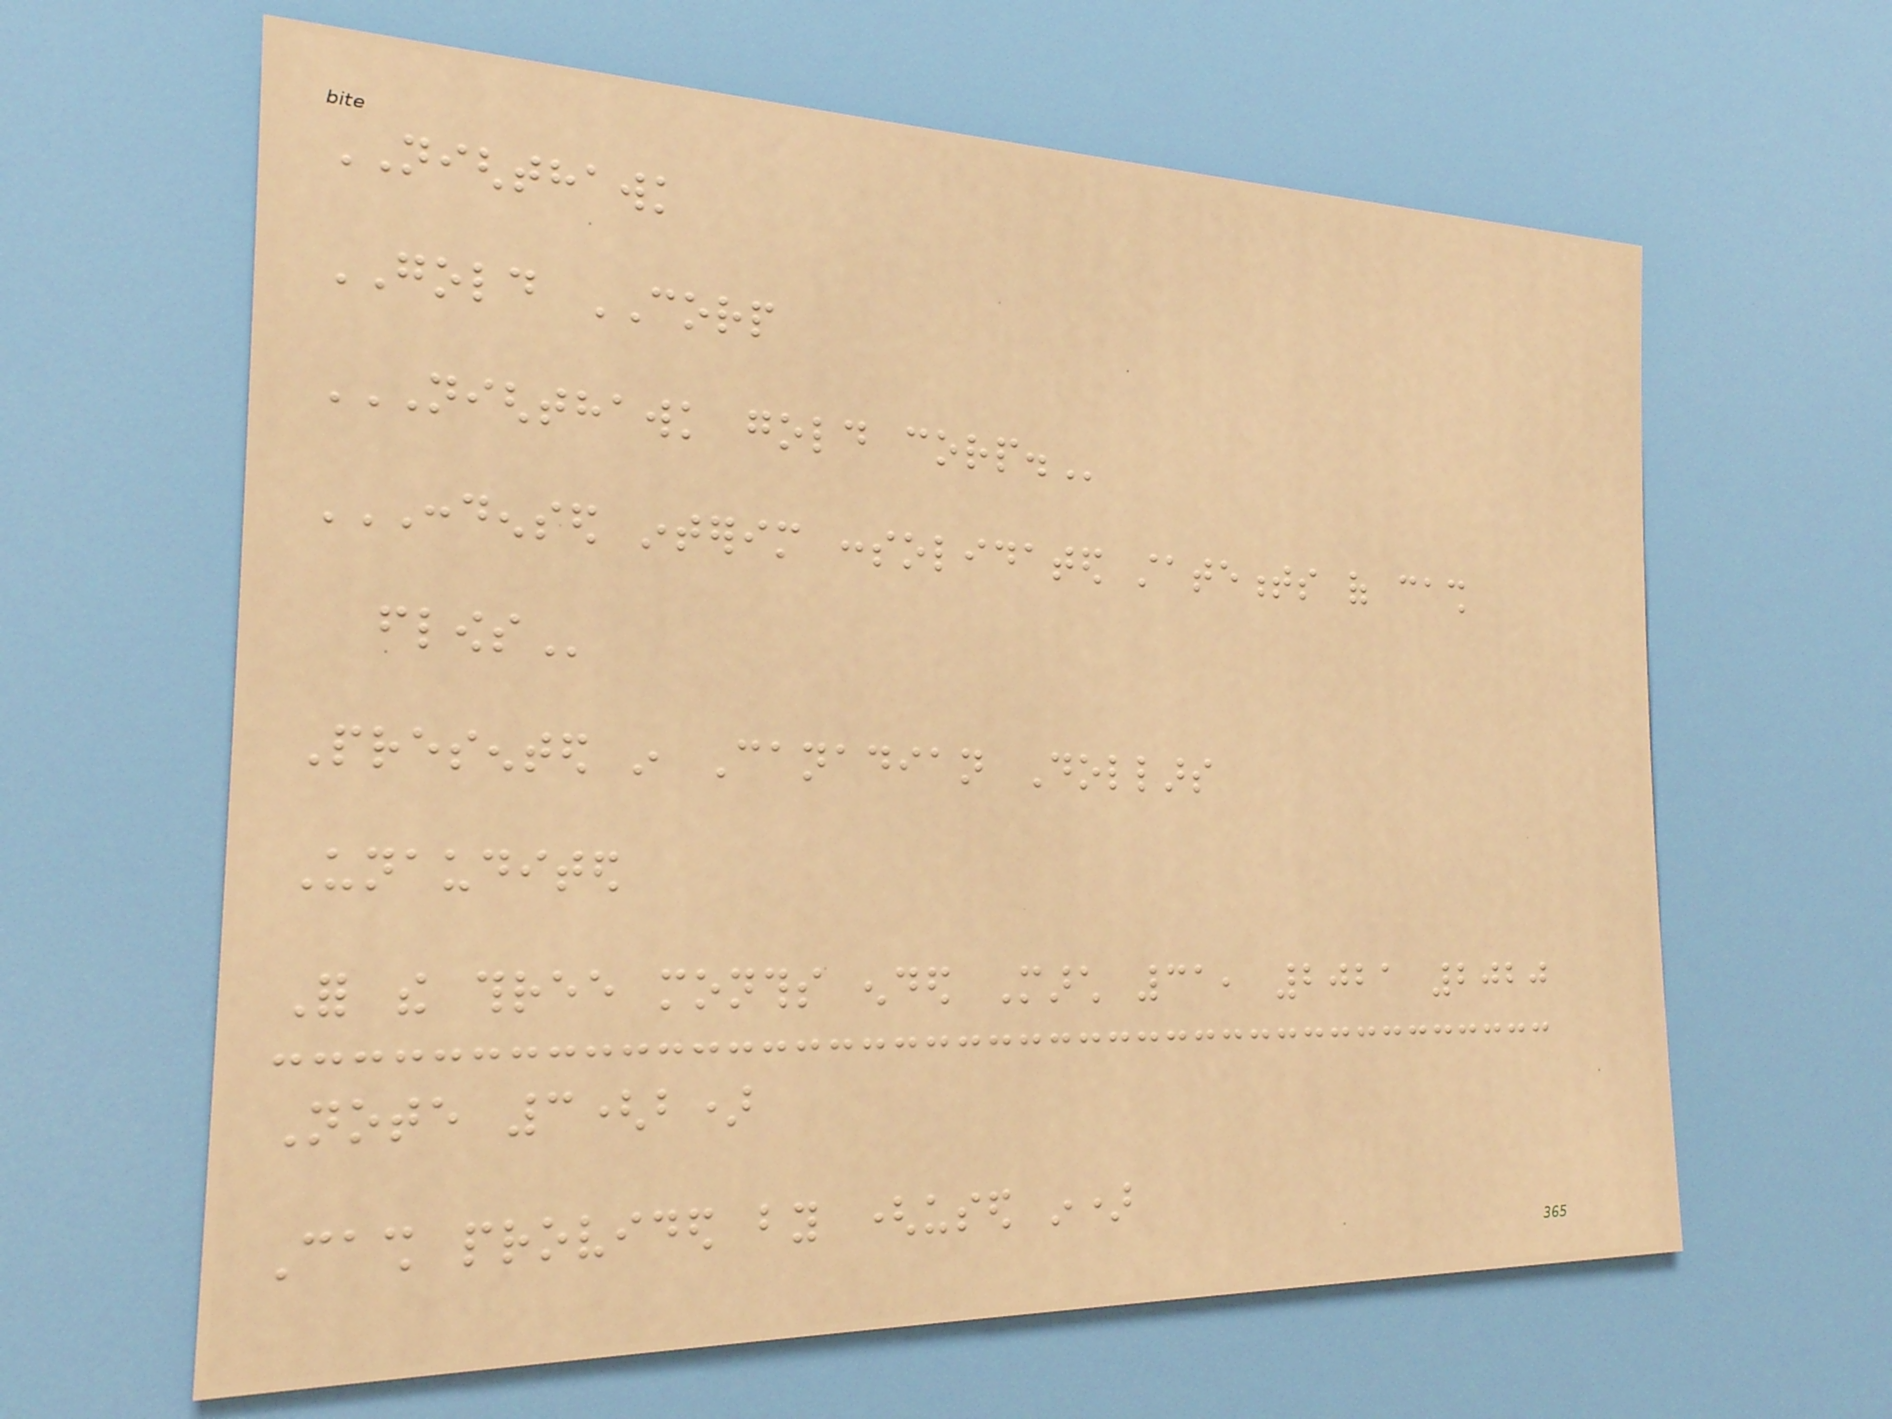NIGHTHAWK
GOLD CORP
NIGHTHAWK GOLD CORP.
CONDENSED INTERIM CONSOLIDATED STATEMENTS OF CASH
FLOWS
Presented in Canadian Dollars
Unaudited
For the three months ended March 31, 2021 2020
Note 3(b)
Cash provided by (used in)
